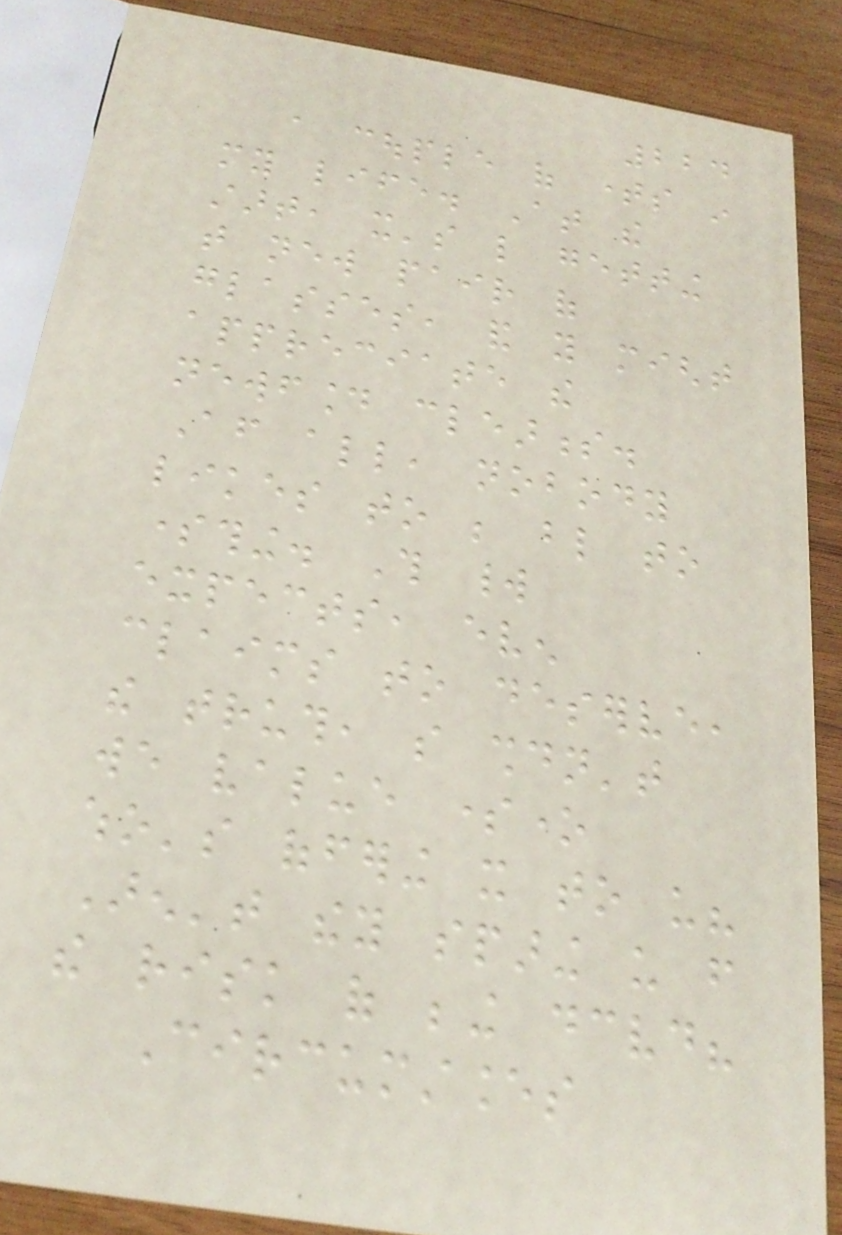224
a couple of times in
my life. At the
start, it's like getting
that new pair of
glasses, and you might
appreciate the
newfound clearness.
After all, nobody
likes to be blind to
something. This world
expects, even
claims to deserve,
the truth, so shouldn't
we value someone
who's offering it to us?
Aren't they sparing us from
the risk of being deceived?
Circumstances
